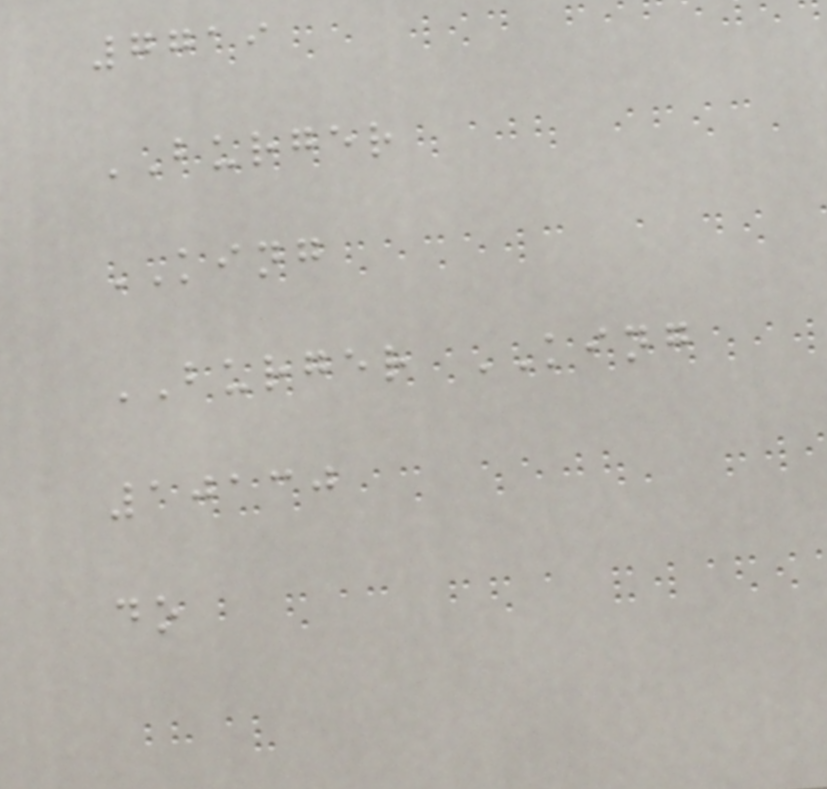7719
BURGER
KING
BURGER KING
10130
do
